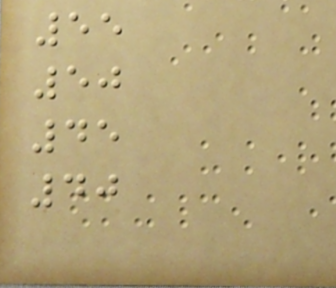55
50
45
40
